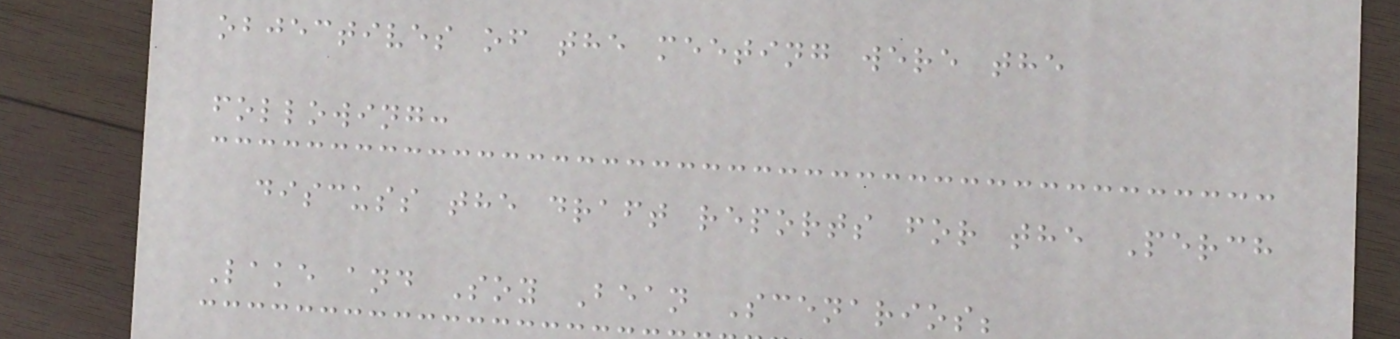objectives of the meeting were the
following:
discuss the draft reports for the Perch
Lake and Soy Bean Scenarios;
